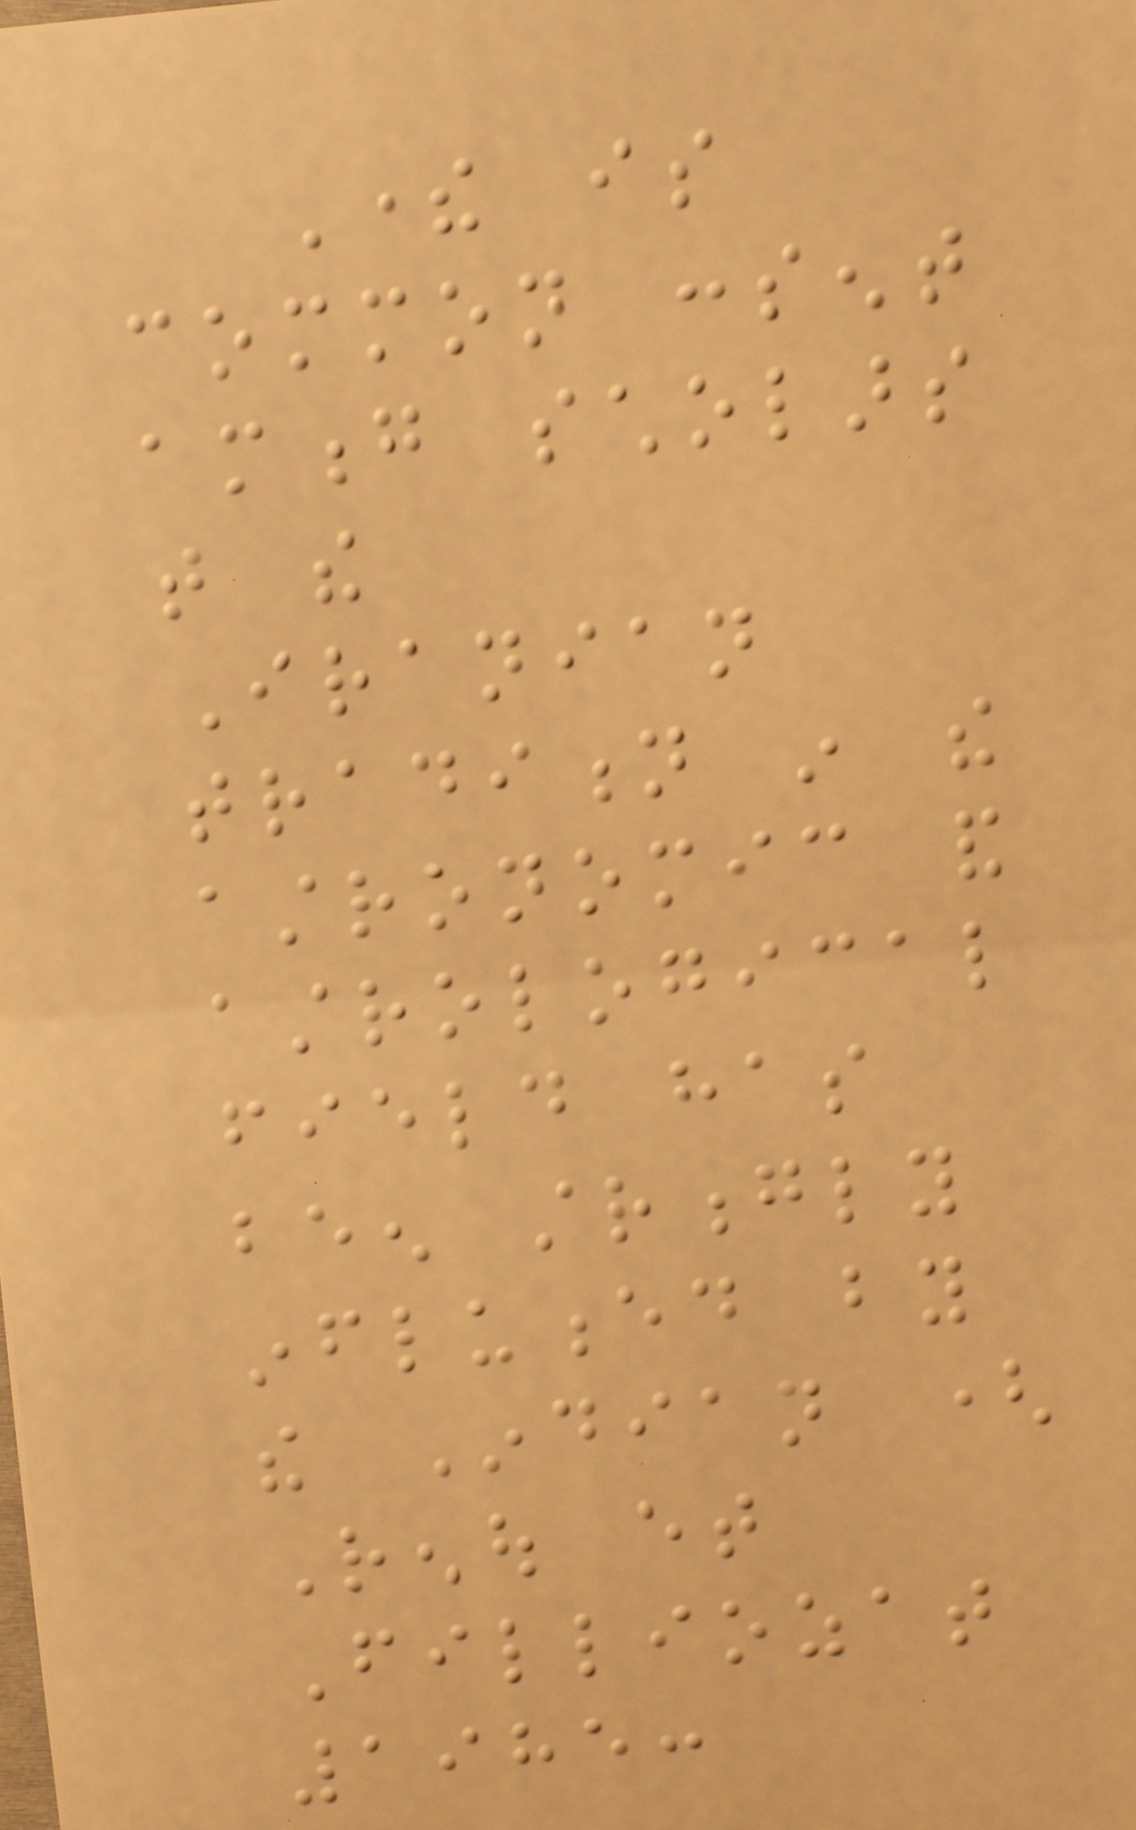There is
common consent
among scholars
that the
Iranian
tradition in the
astronomic and
astrological
field has
been strongly
influenced by
the Indian (
Renou et
Filliozat
1985:
